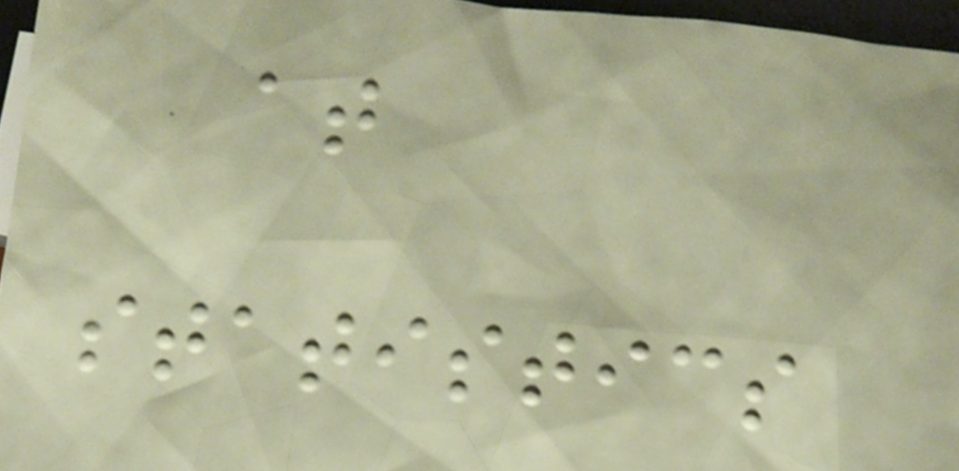at
statistics
